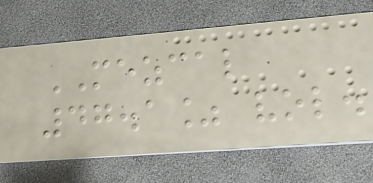MEZCAL
47.1% vol.
